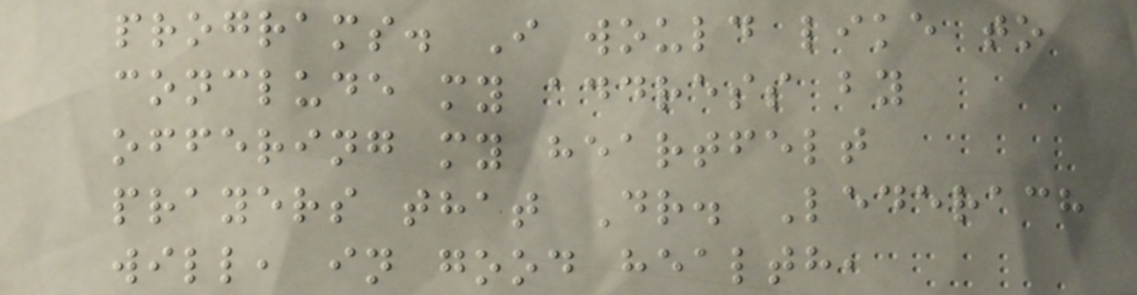programs. I would like to
conclude my address by
offering my heartfelt
prayers that Dr. Lederach
will, in good health,
